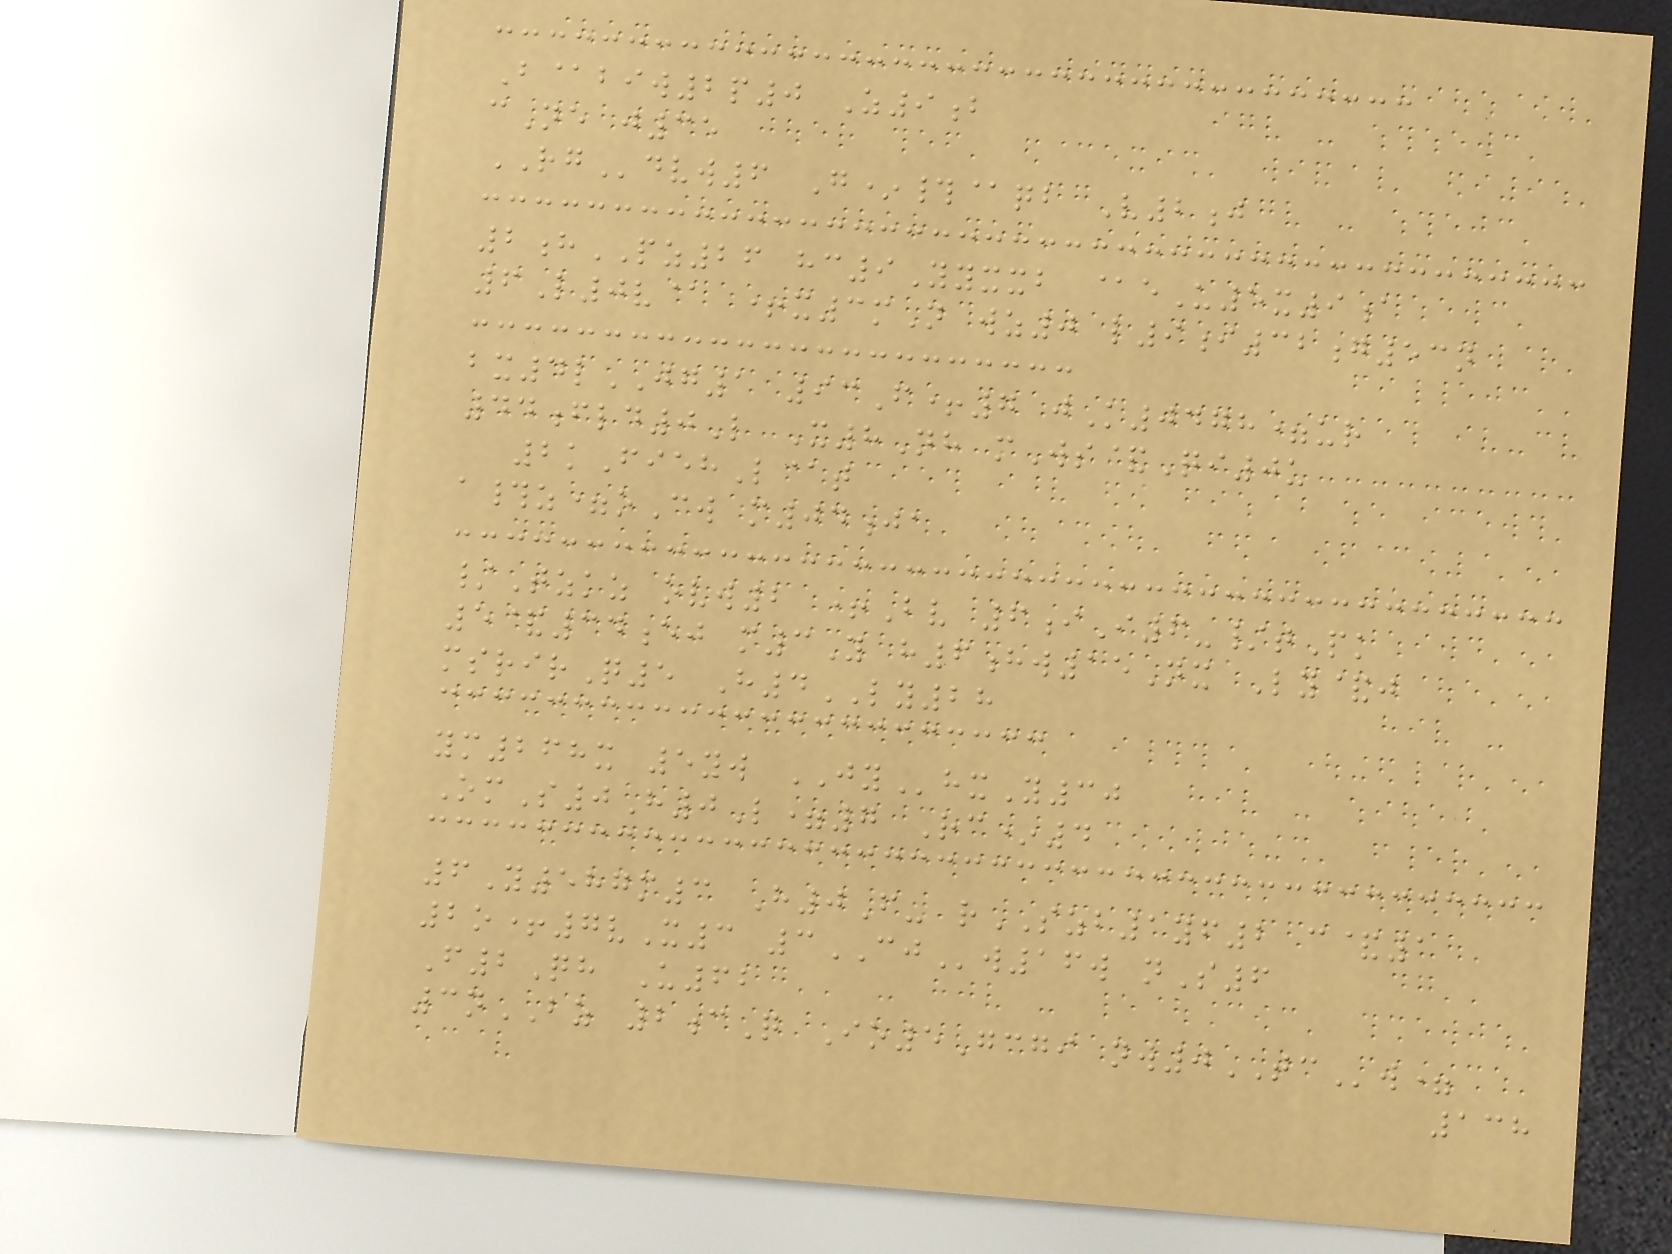B@biw2p0 Z9b
cNe j35
RGdvw6 G*#@qb V2j
2hPZ26 hc9Yyxxb @eU5x9a
6L0v@ +x3mN wz0 l9i32g53n
bx4lJG1 93F+7 jK0478=ur
44fld0L X8Nh mWs&Qi0u
2kFiehL@t
a#z=oCw m04ja
/Tzkz ovw2 +Bv 6iI6-/tPk
5&34ej m3Y h6hw15Nx Ly&j
msrirQ5 H4LY28
ym268x 5yw JYhxY30
OmS0H0L=7 Rc*4
6Y587m3 H0F- rSZB1yf2 c&1
2o+7vX3 3CJw16w nS6
F2Qh U62
3nBZ 2cQ Io5Gcgi nw0TCw=
138
